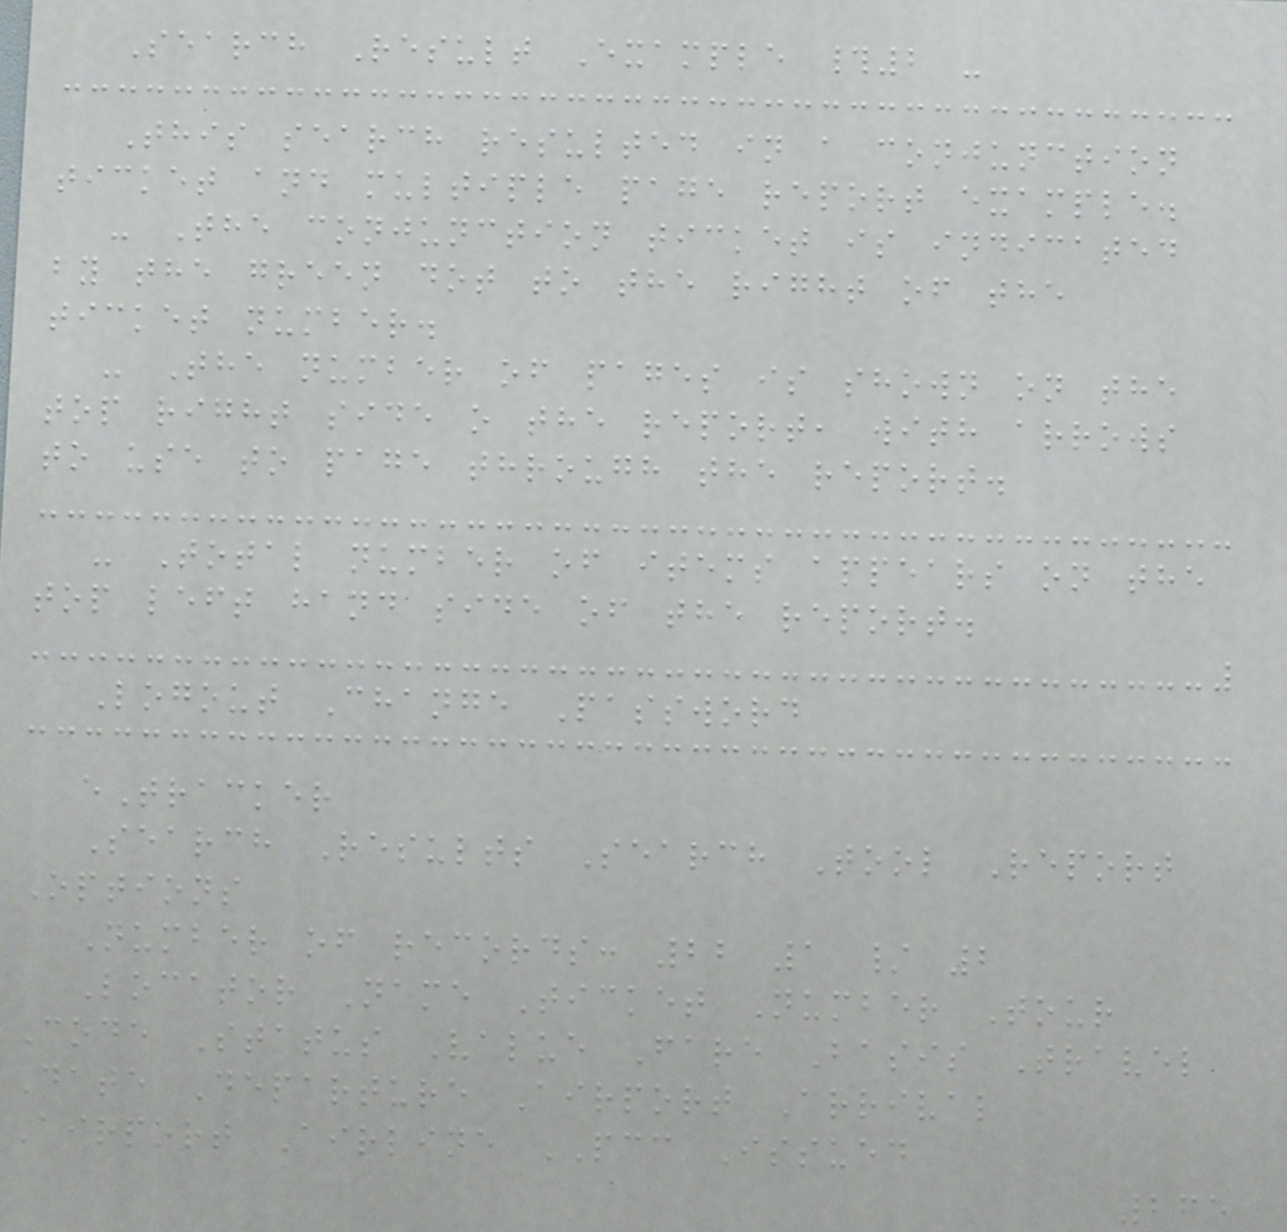Search Result Example #2 -
This search resulted in a conjunction
ticket and multiple page report example.
- The conjunction ticket is indicated
by the green dot to the right of the
ticket number.
- The number of pages is shown on the
top right side o the report, with arrows
to use to page through the report.
- Total number of items appears on the
top left hand side of the report.
Logout Change Password
eTracker
Search Results Search Tool Report
Options
Number of records: 22 1 / 2
Locator Name Ticket Number Tour
Code Status Value Fare Basis Travel
Date Departure Airport Arrival
Airport Airline PCC Issued
265
